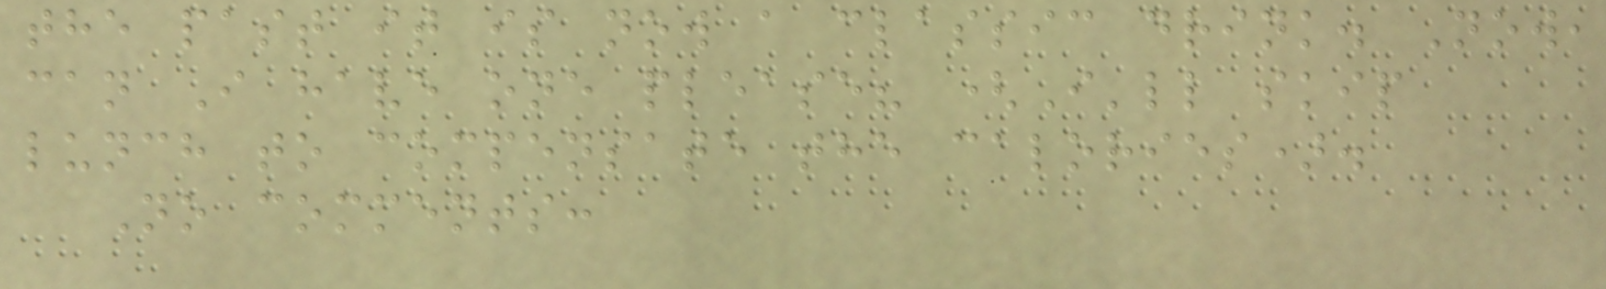the past it is now a classic drink. Now,
can I have one please? (I'll skip
lunch to compensate the calories).
No comments:
